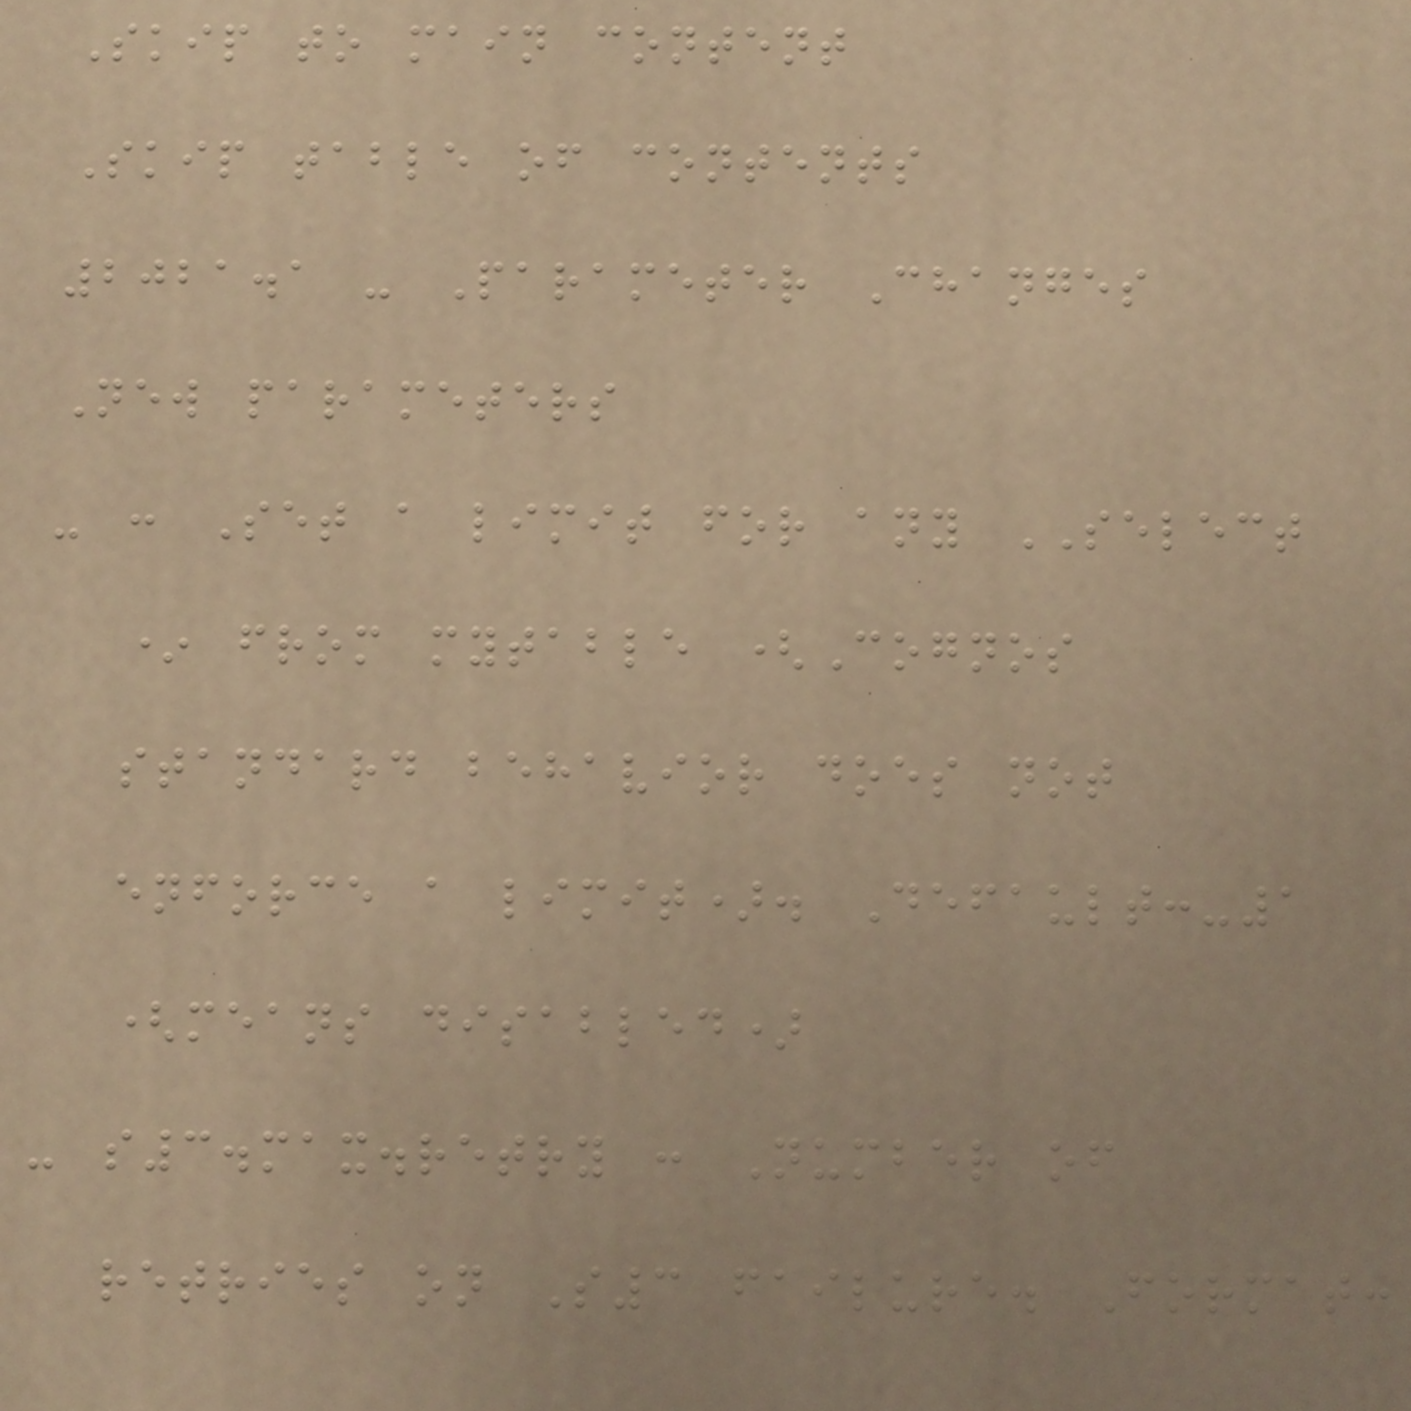Skip to main content
Skip table of contents
2021.1 - Parameter Changes
New parameters
- : Set a limit for any SELECT
* from mytable (Cognos
standard behavior does not
enforce a limit). Default:-1
(means disabled)
- s3.max.retry : Number of
retries on S3 failure. Format:
